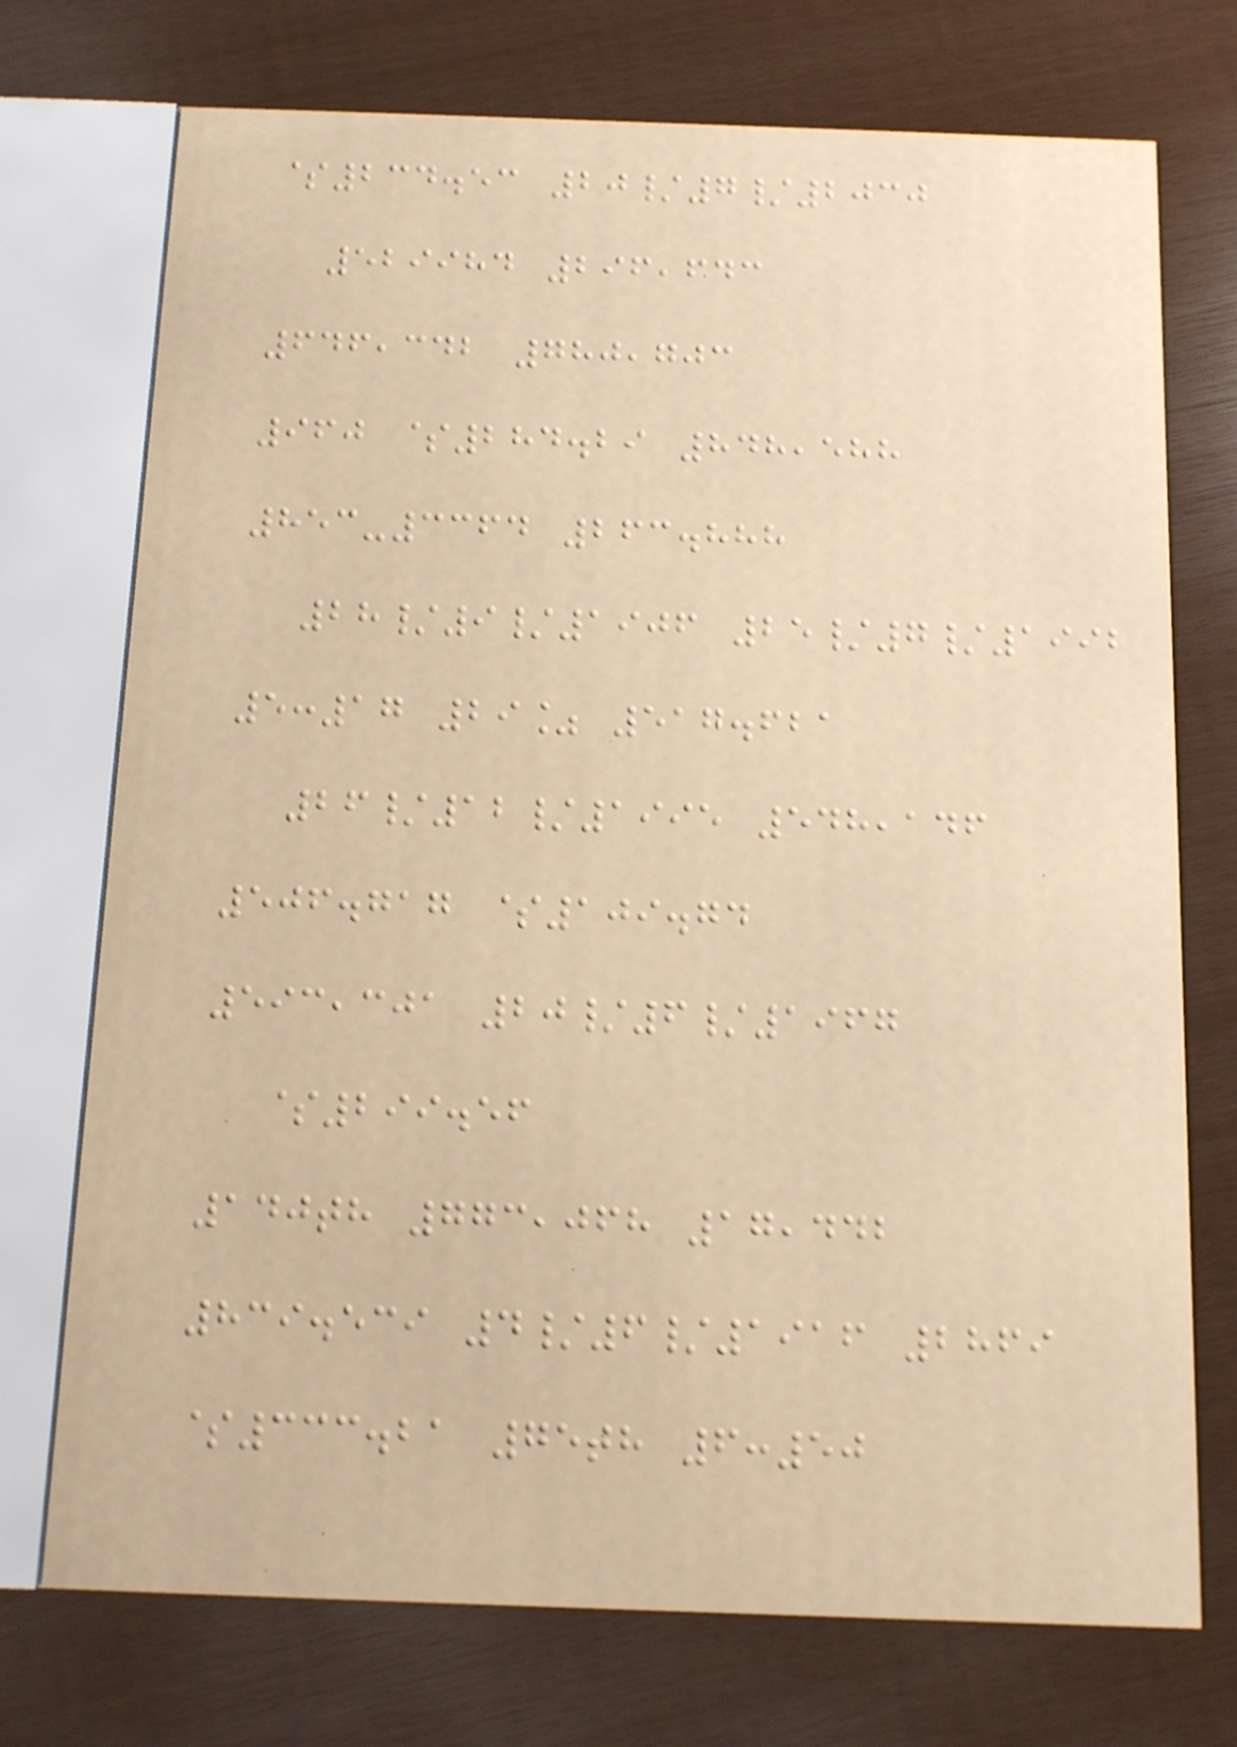$234.53 20/7/2030
529984 296,643
646,342 780,703
960 $284.29 848,588
853-3364 263.888
28/9/1906 25/7/1992
5:17 29% 517.621
26/12/1995 548,146
506.717 $109.74
593,301 20/6/1967
$299.56
140th 773,068 17,442
839.539 4/6/1916 2869
$333.21 75th 6:50
